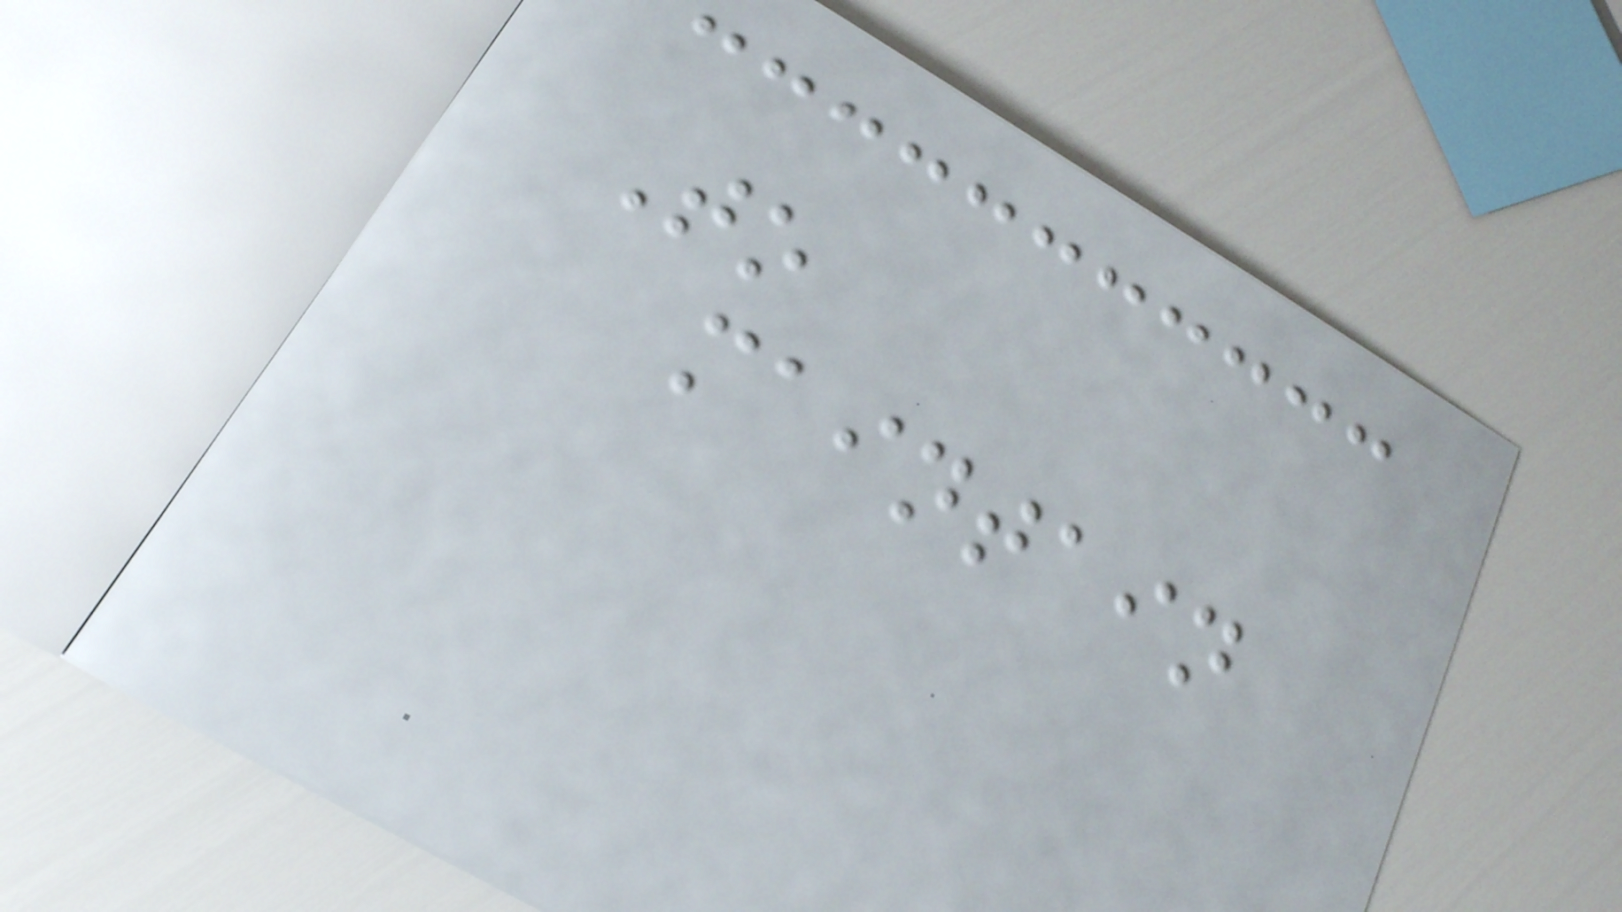To
maintain
